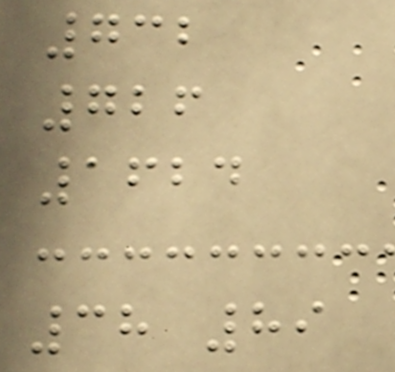732
726
1624
38 89
